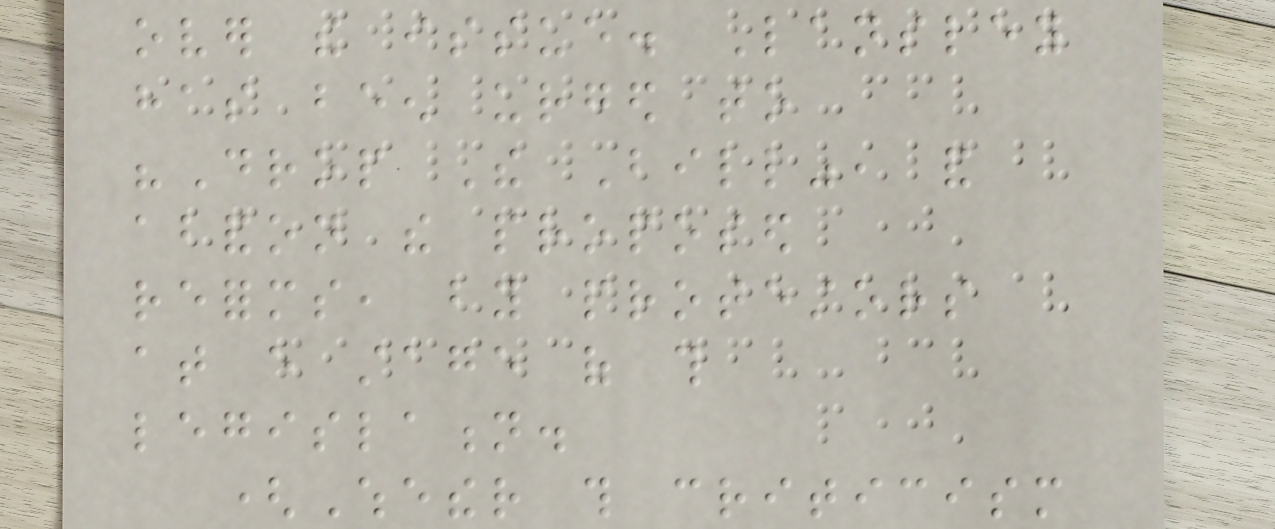over the issue. Lansley
has been urged to
"Drop The Bill", and
abandon the proposed
reforms, by protestors
at every stage of this
legislation.
(Whether this criticism
